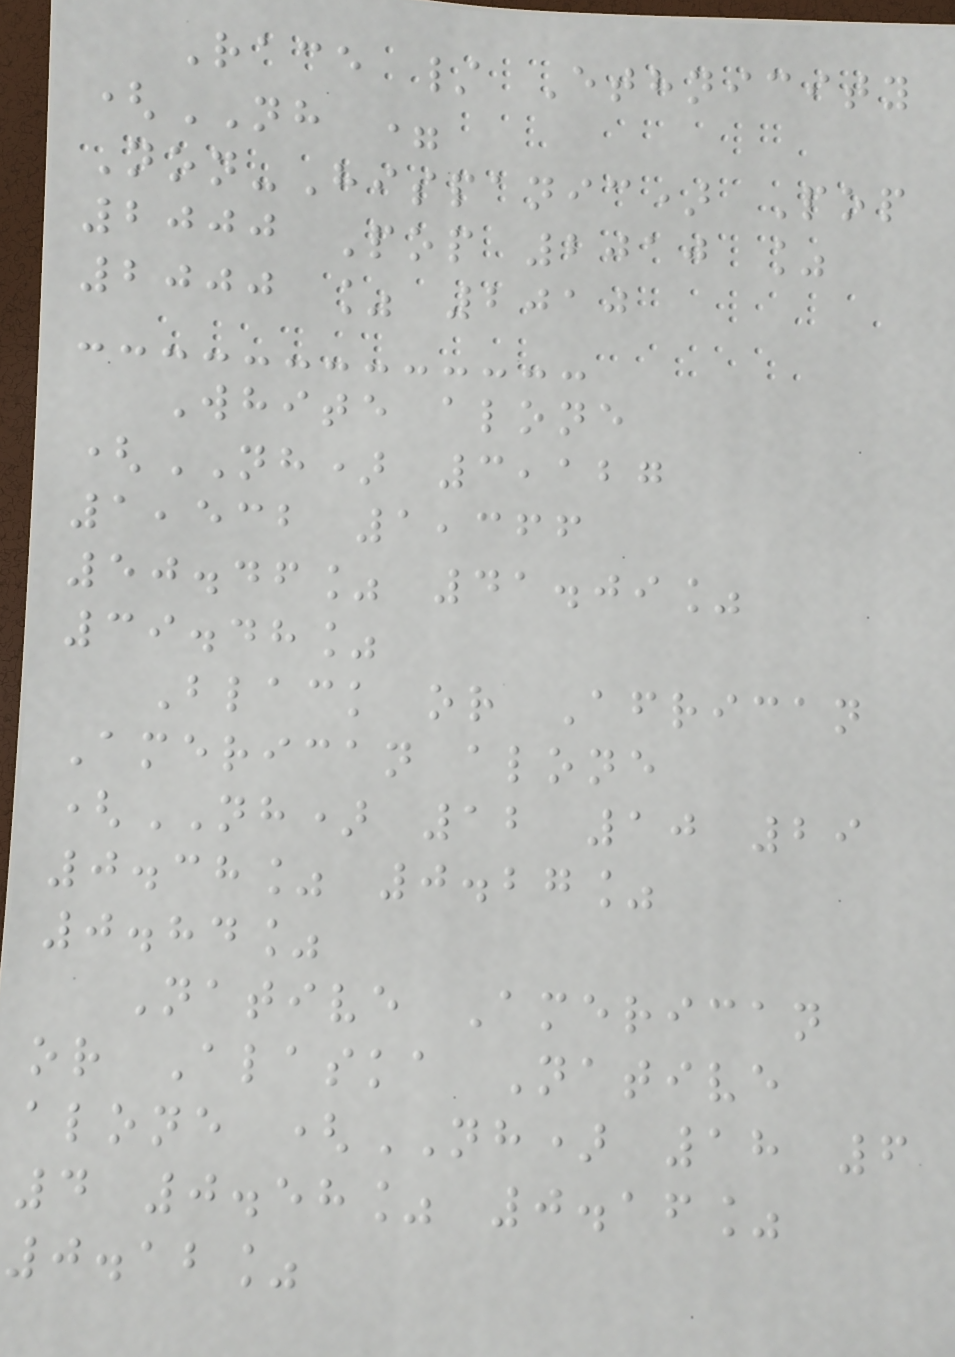Race / Ethnicity
(NH =
Non-Hispanic) Pop
2000 Pop 2010 %
2000 % 2010
White alone
(NH) 3,127
1,532 1,366
50.46% 41.09%
39.48%
Black or African
American alone
(NH) 12 10 29
0.38% 0.27%
0.84%
Native American
or Alaska Native
alone (NH) 18 6
4 0.58% 0.16%
0.12%
